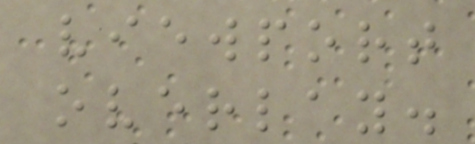viewport
overlay.
